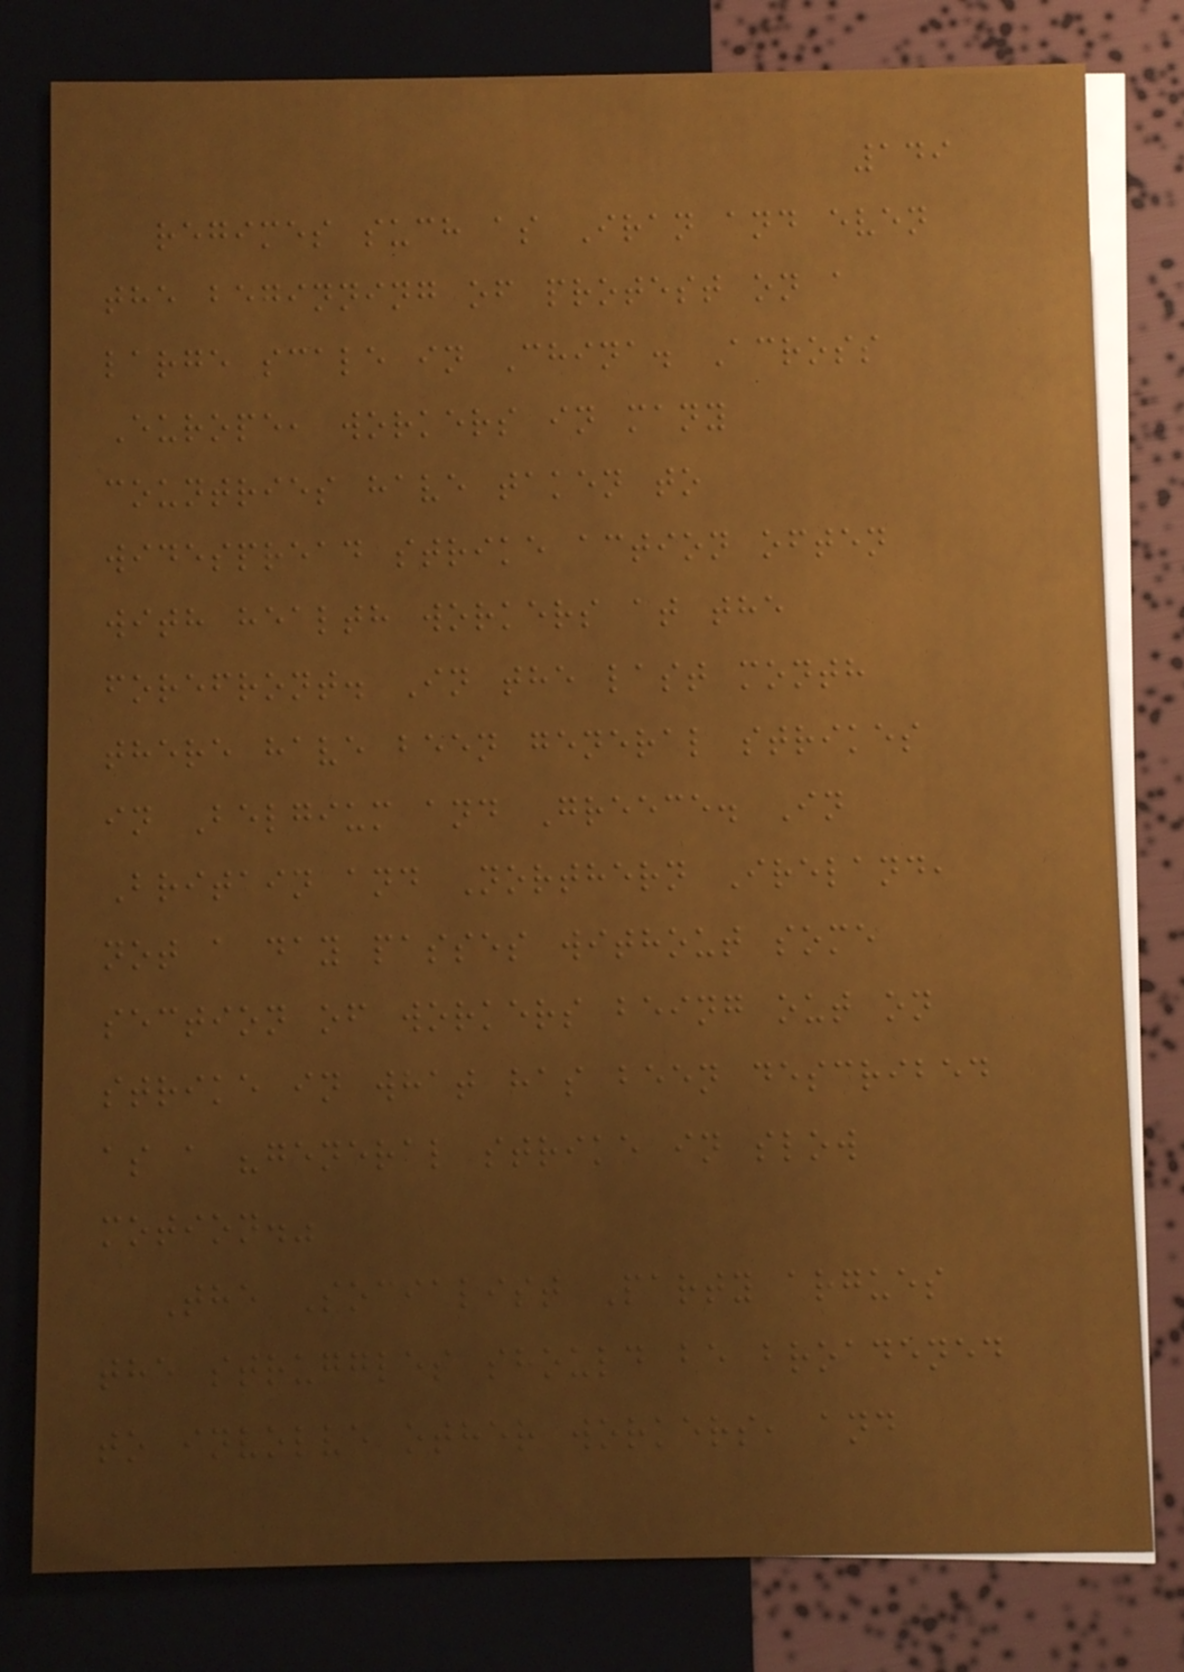149
regimes such as Iran and even
the beginning of protest on a
large scale in China. Across
Europe, workers in many
countries have taken to
widespread strike action often
with health workers at the
forefront. In the last month
there have been general strikes
in Belgium and Greece. In
Britain and Northern Ireland,
not a day passes without some
section of workers being out on
strike in what has been described
as a "general strike in slow
motion."
The Socialist Party argues
the struggles should be broadened
to involve other workers, and
